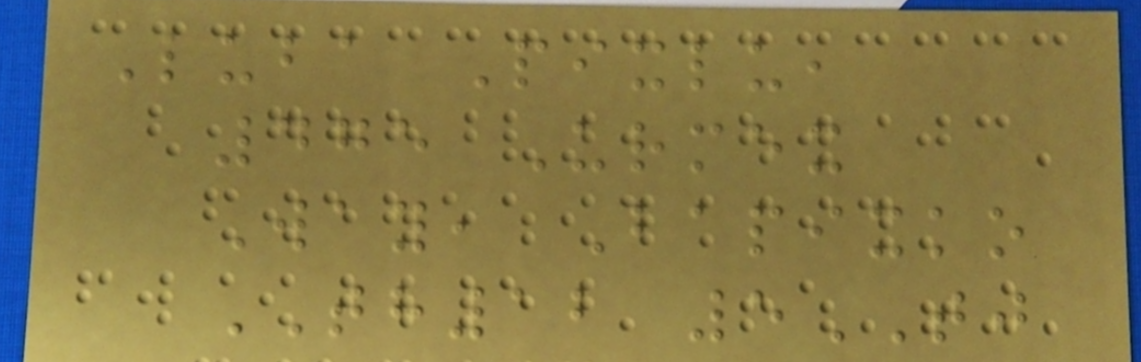Luba Pixlu,
475 Urmex
Way, Bapixko
TH12 5TJ
